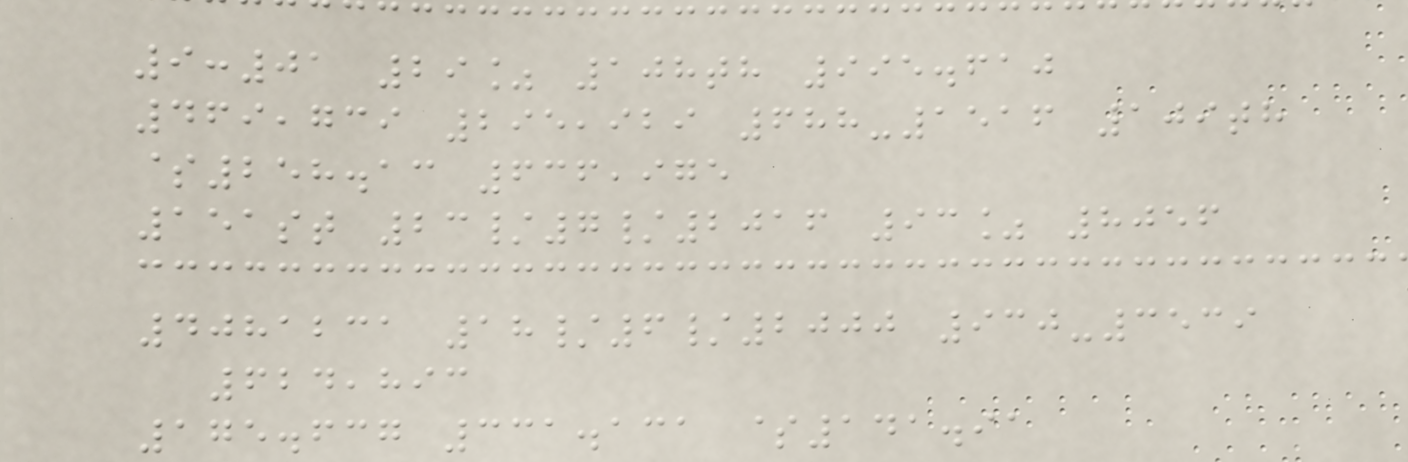9:01 29% 108th 995.610
469,739 295,929 688-1516 109th
$258.13 636,975
151st 23/7/2016 93% 8056
4081231 18/6/2000 930-3539
624,893
175.637 331.131 $141.91
